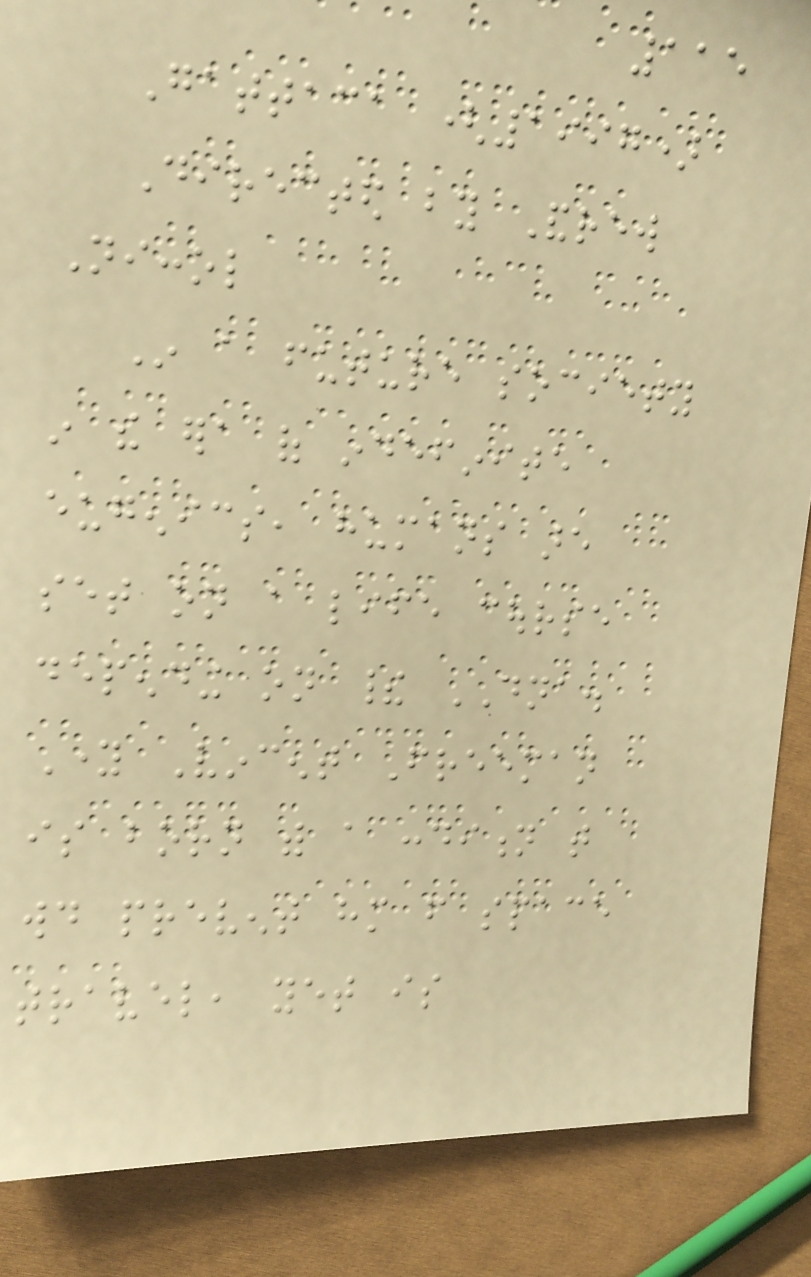115
Gattaca (1997)
Directed by Andrew
Niccol
In a future society
in the era of indefinite
eugenics, humans are
set on a life course
depending on their DNA.
Young Vincent Freeman
is born with a condition that
would prevent him from space
travel, yet is
